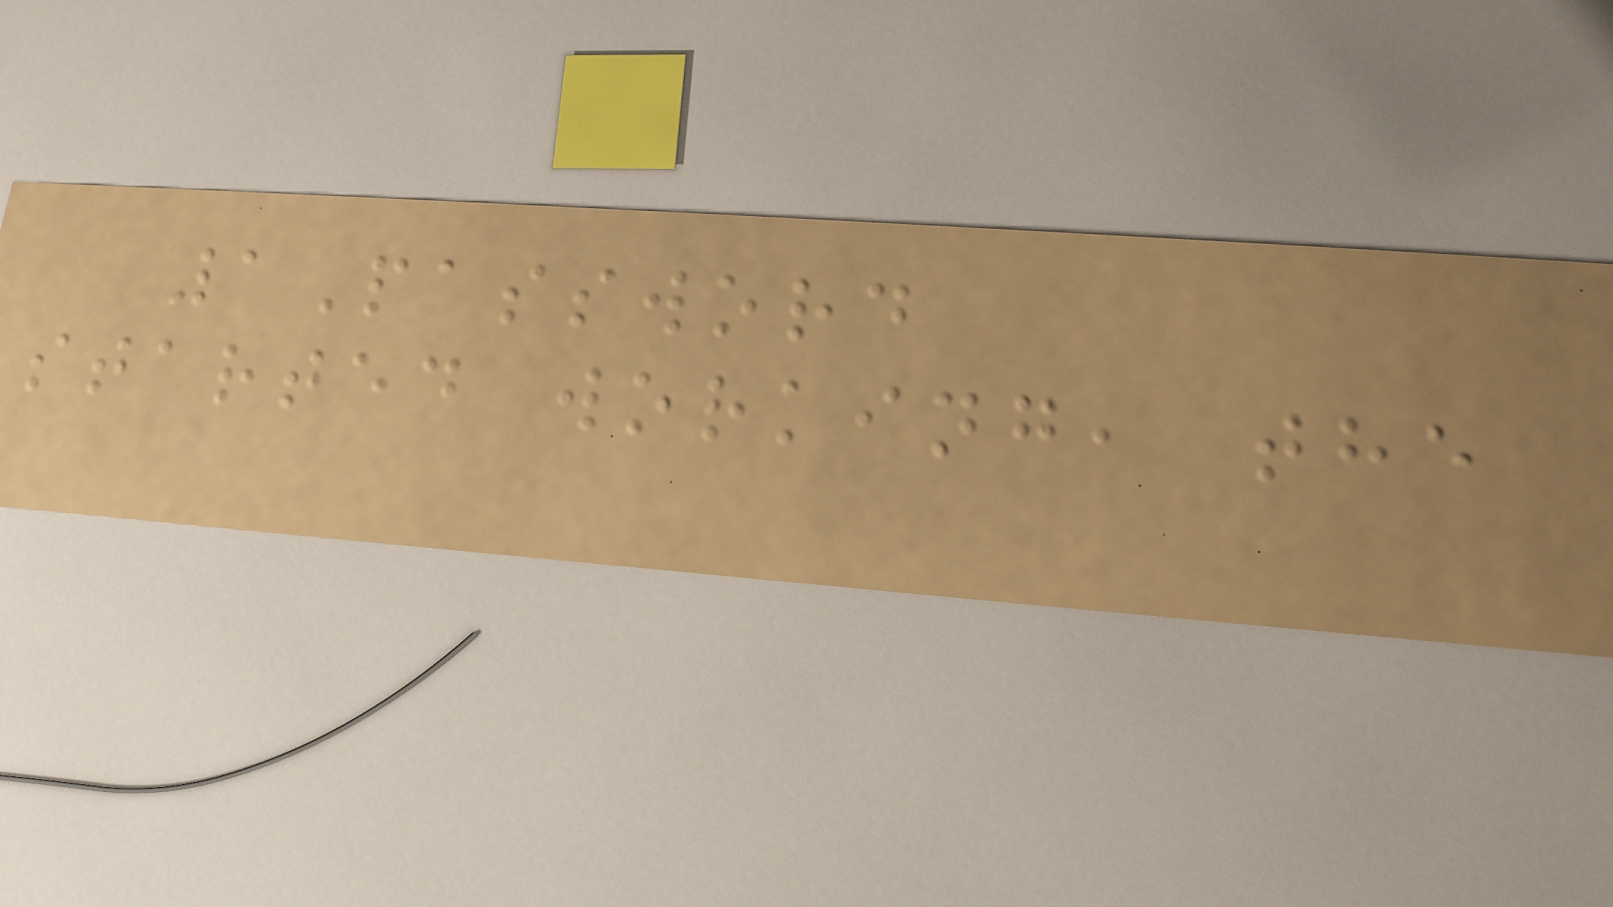1Password
started working, the
